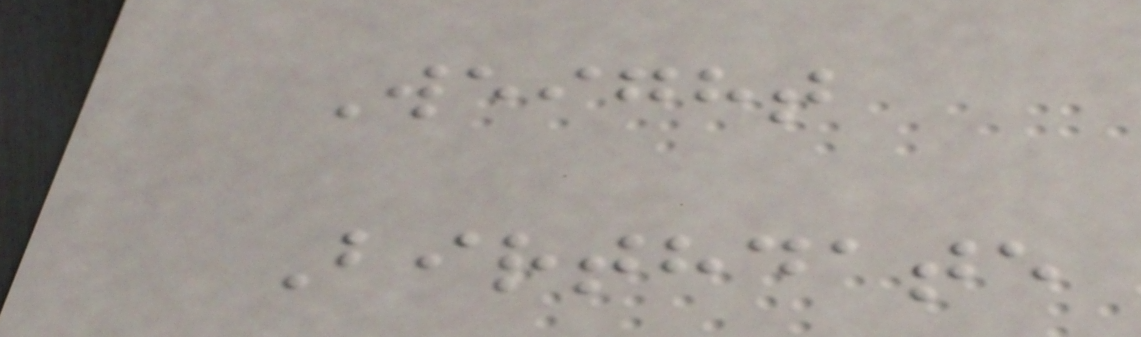Weight
Birthdate
